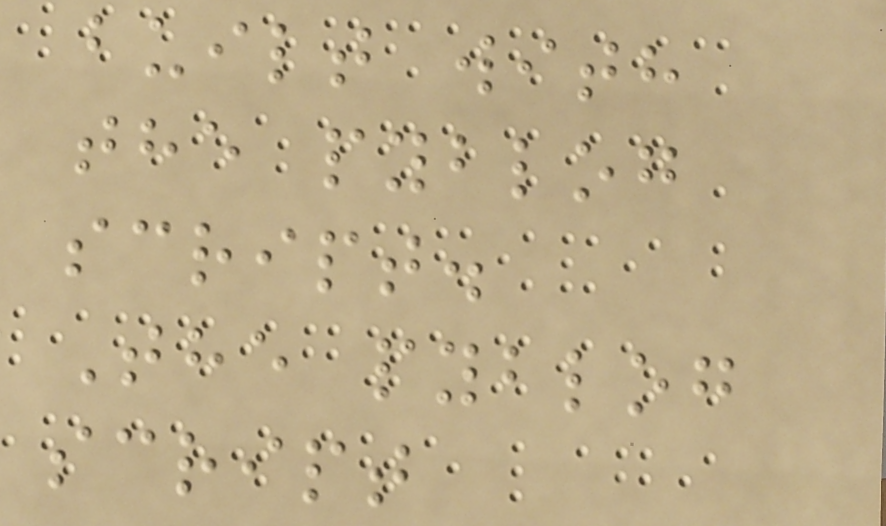built with
the pyblog
script.
The pyblog
script
